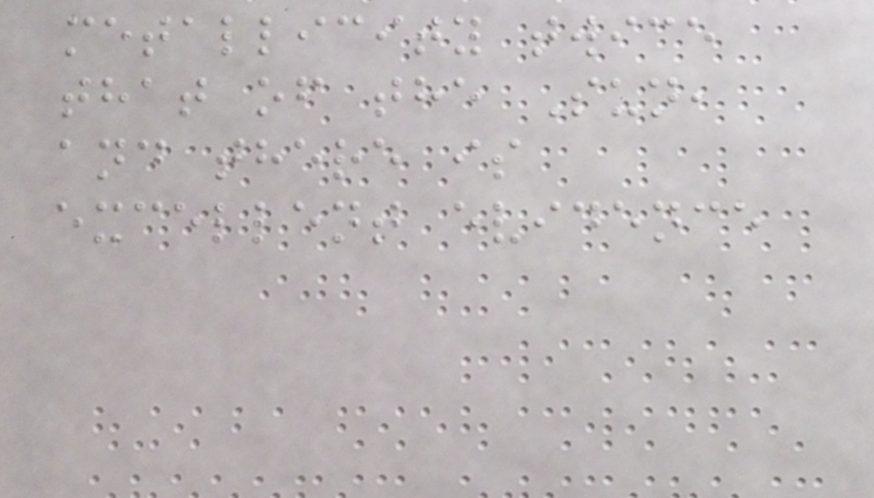metallicity twice
that of the Sun,
and there is
excellent evidence
